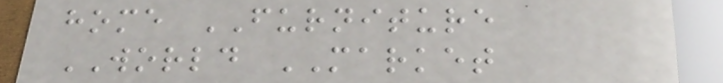home FURNITURE
WORLD MARKET
